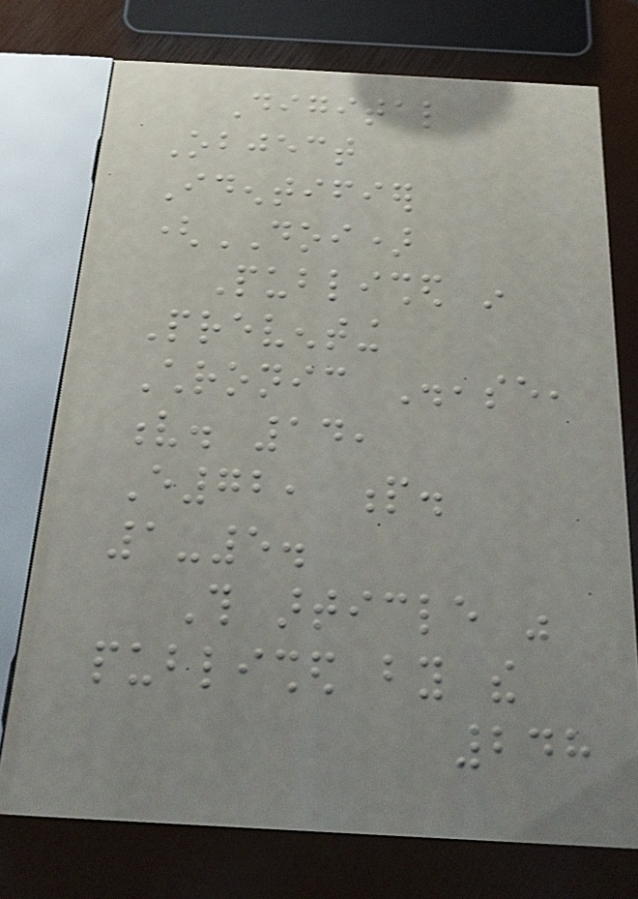Digital
Object
Identifier
(DOI)
Published in
Preventing
Chronic Disease,
v. 14,
E72, p.
1-5.
This article was
published by the
248
